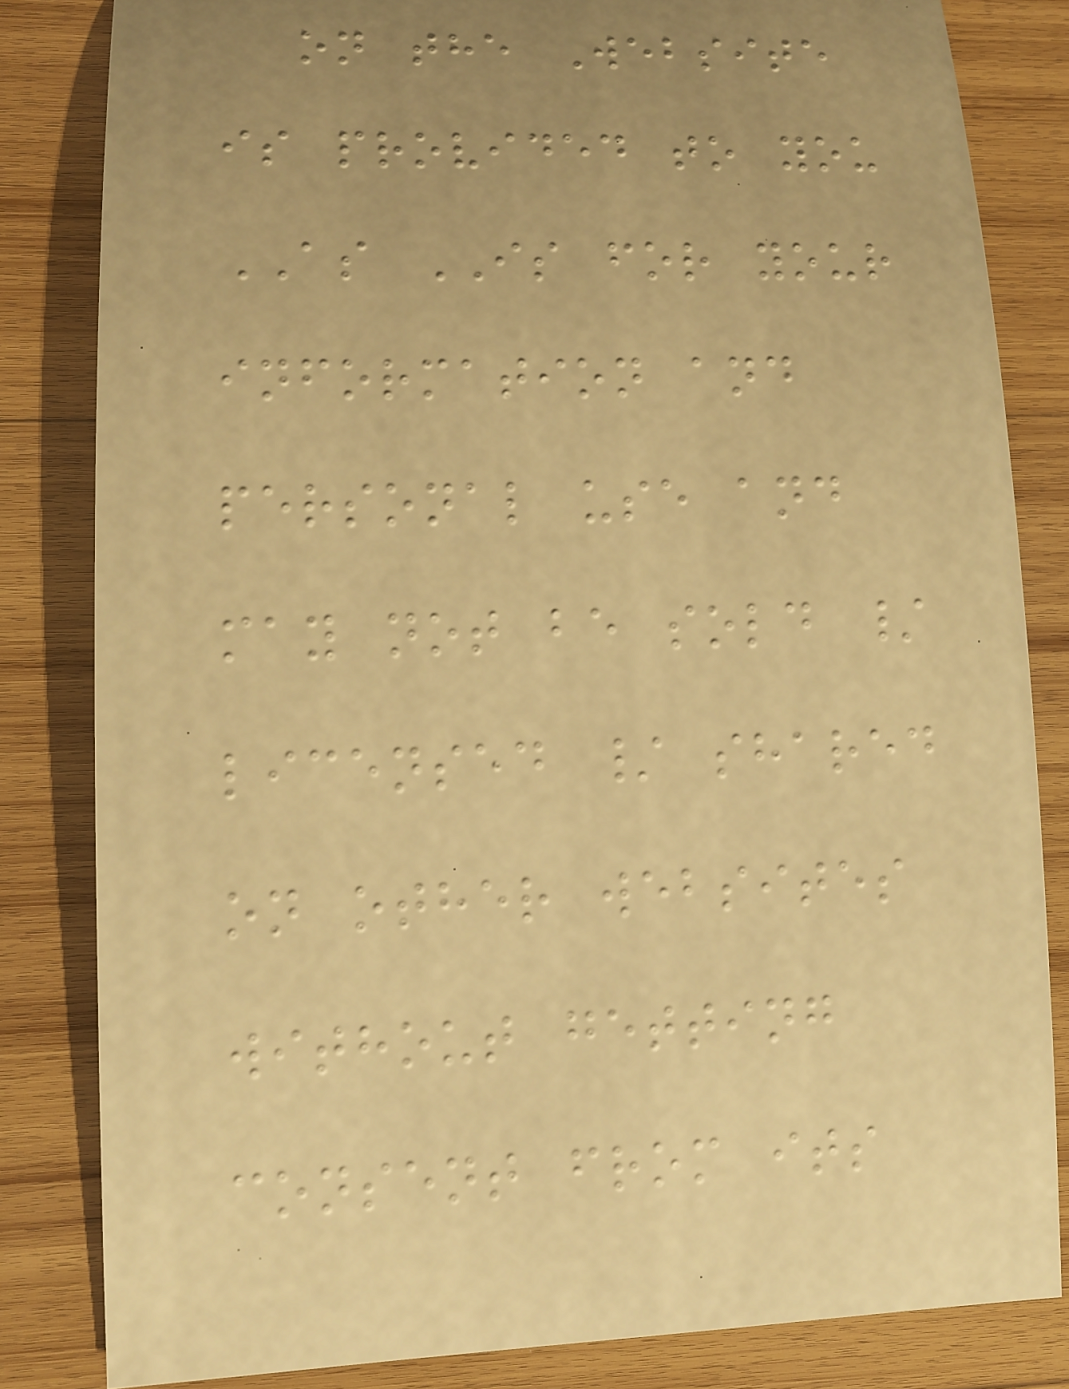on the Website
is provided to you
AS IS for your
information and
personal use and
may not be sold /
licensed / shared
on other websites
without getting
consent from its
